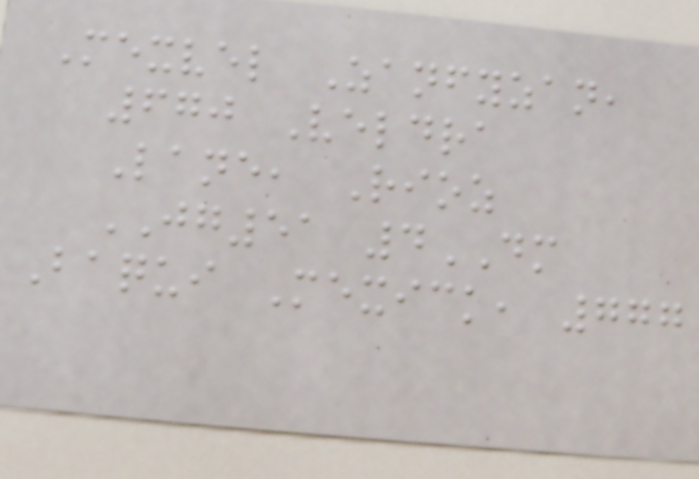Mexvel Zanfyzan,
670 Veldra
Lane, Rioz
JG51 4DM
Baqui Mexick, 777
